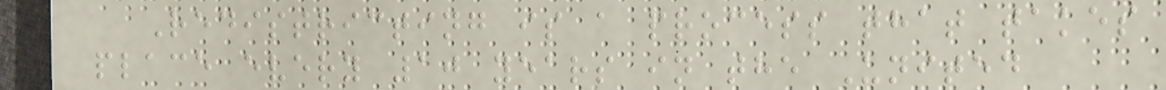Redistricting is a process that takes
place every 10 years in the United
